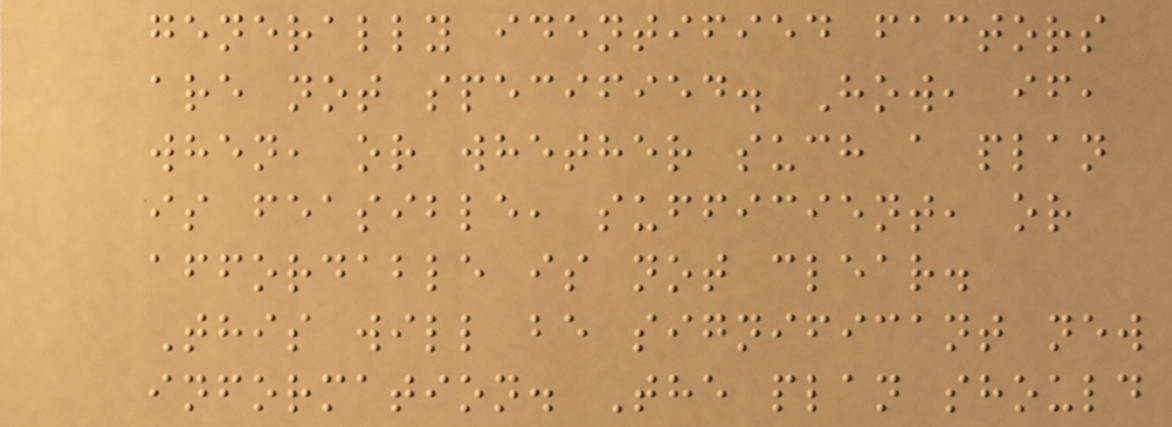generally identified factors
are not specified. How, if,
when, or whether such a plan
is feasible, sufficient, or
affordable is not clear.
This will be significant new
information. The plan should
